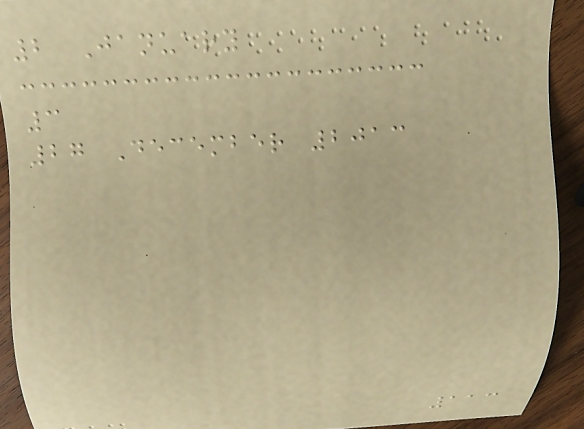2 January
3
27 December 2013
113
